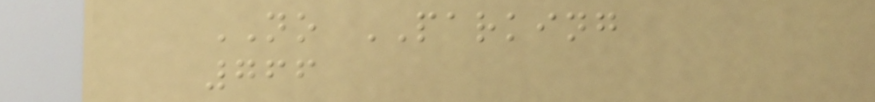NO PARKING
766
